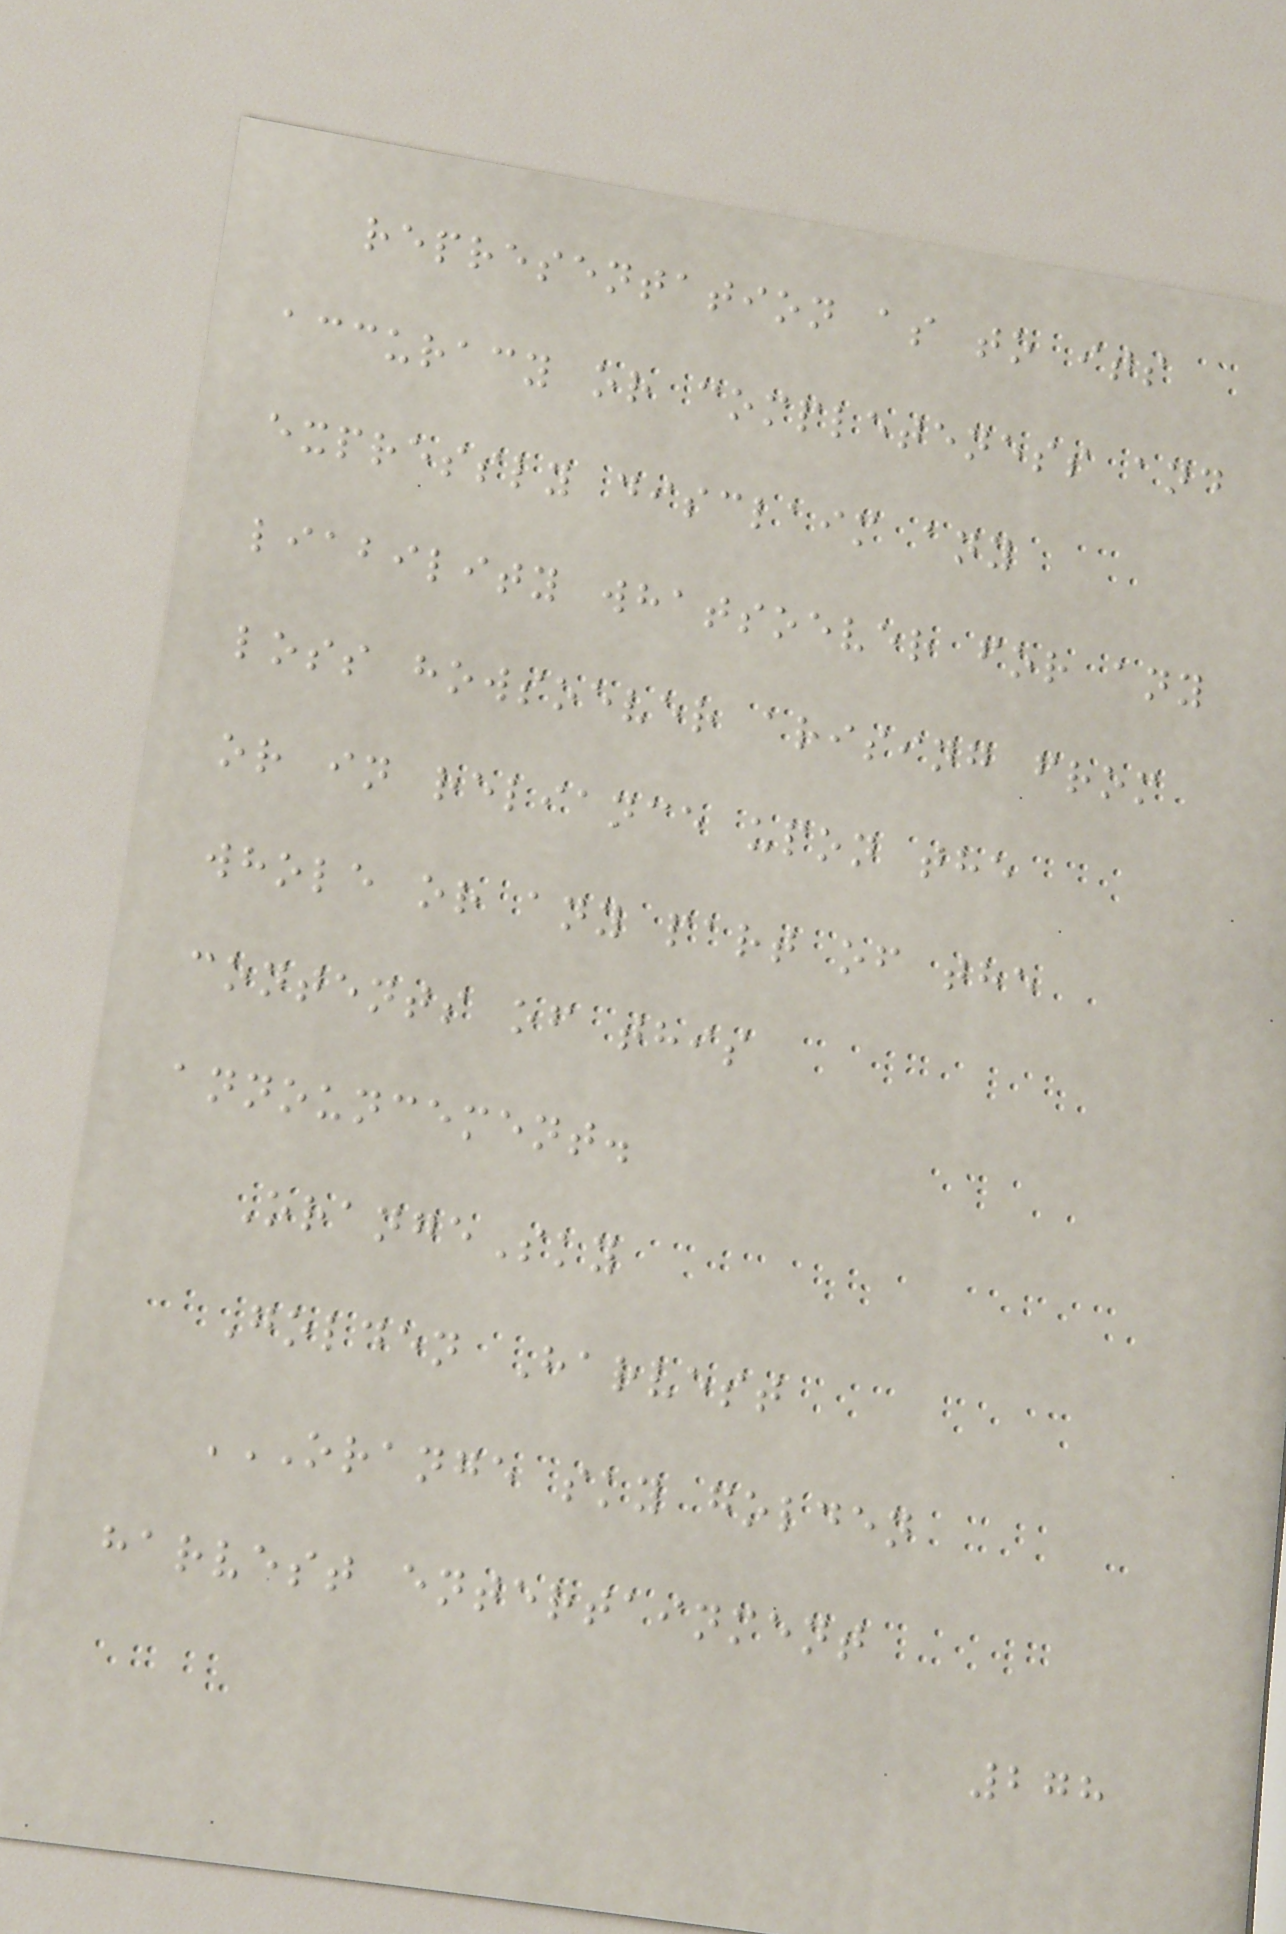representation as to its
accuracy or completeness and
expressly disclaim any
liability whatsoever for any
loss howsoever arising from
or in reliance upon the
whole or any part of the
contents of this
announcement.
OrangeSky
Golden Harvest
ORANGE SKY GOLDEN
HARVEST ENTERTAINMENT
278
